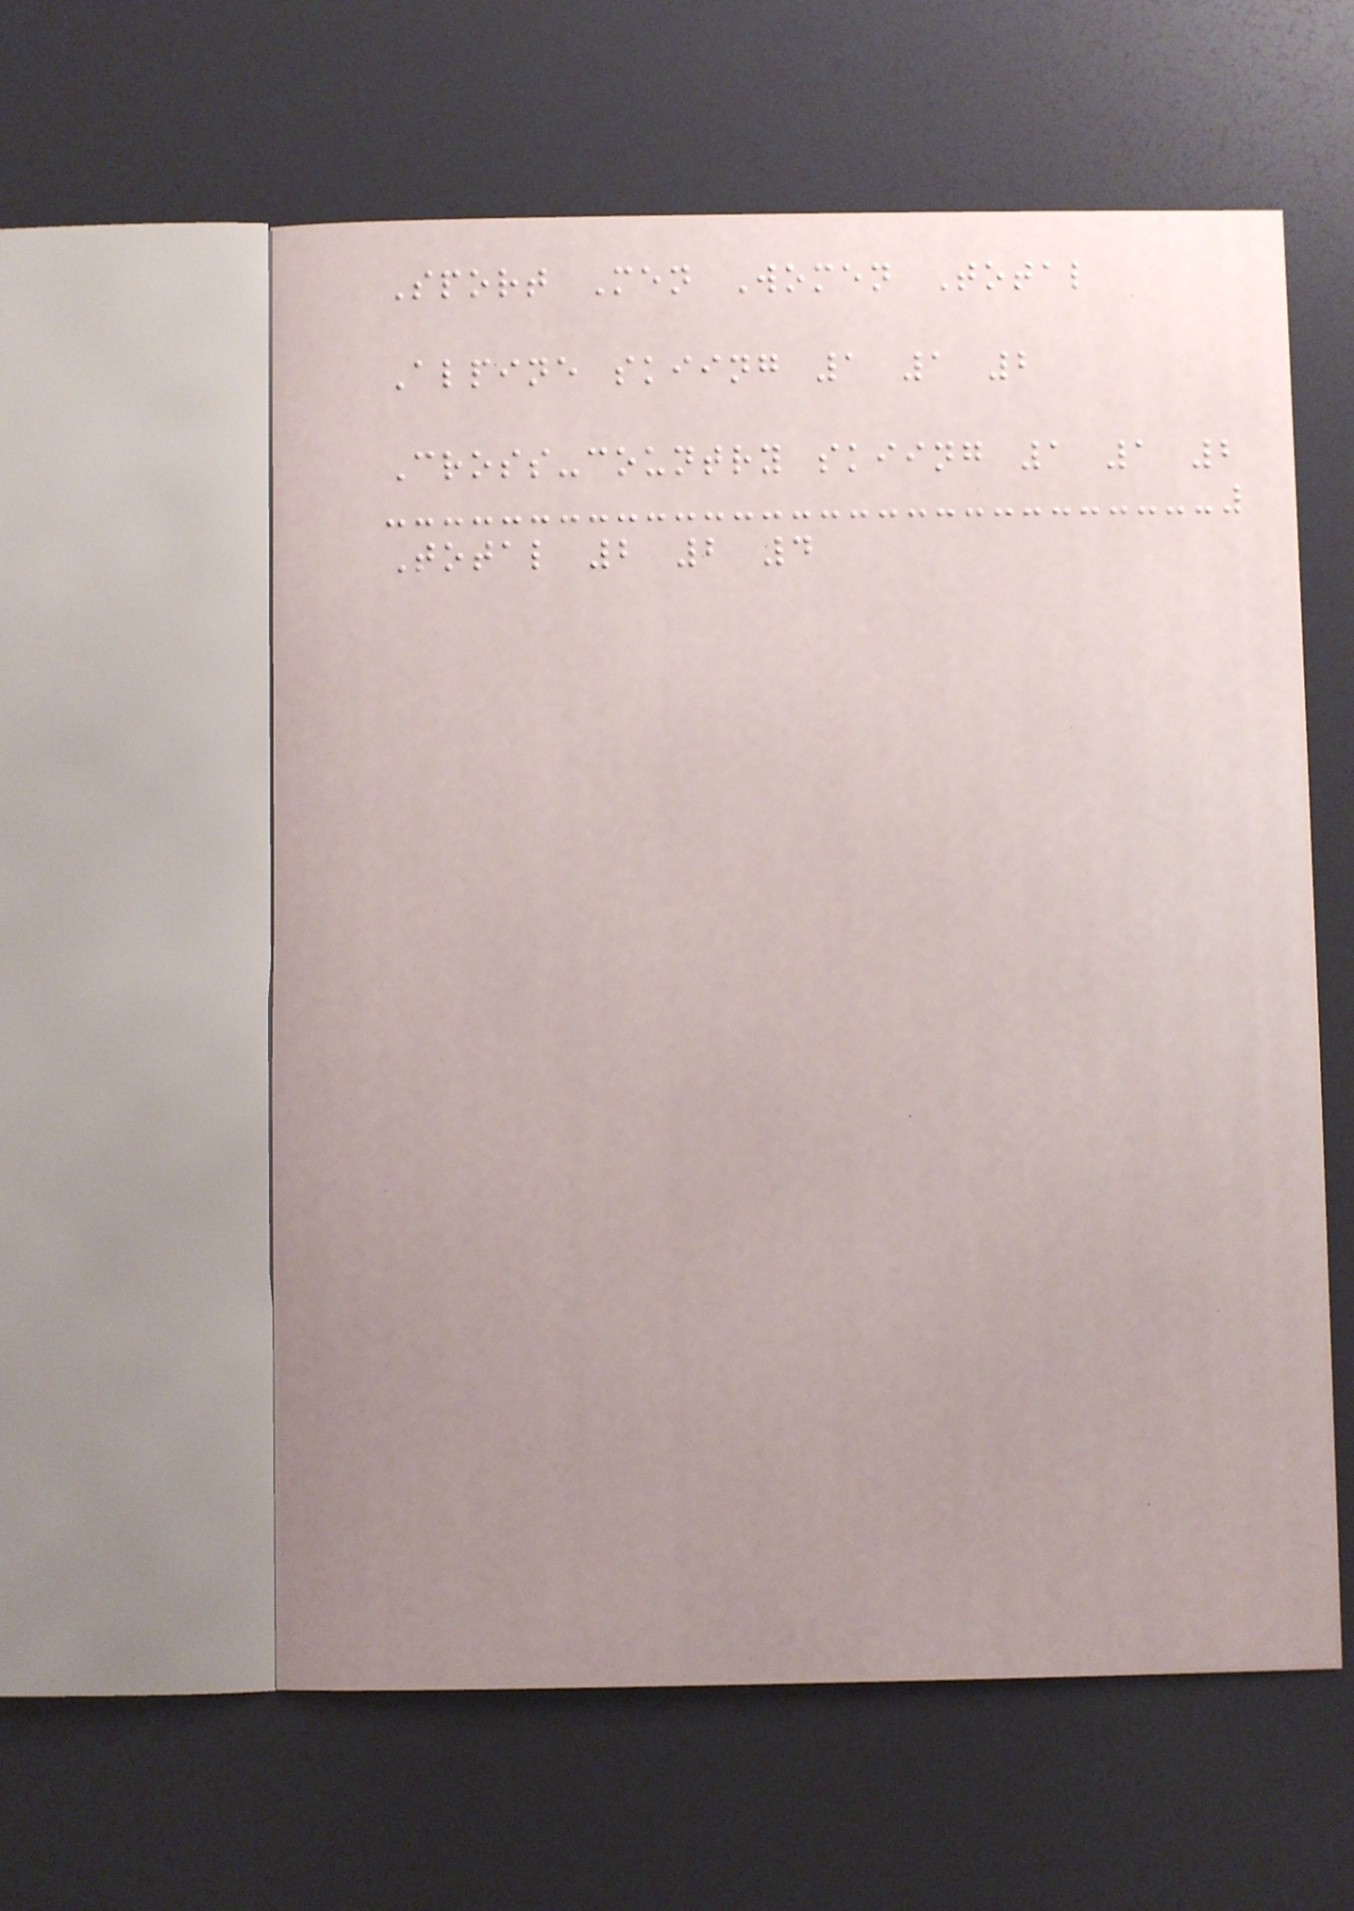Sport Men Women Total
Alpine skiing 1 1 2
Cross-country skiing 1 1 2
Total 2 2 4
